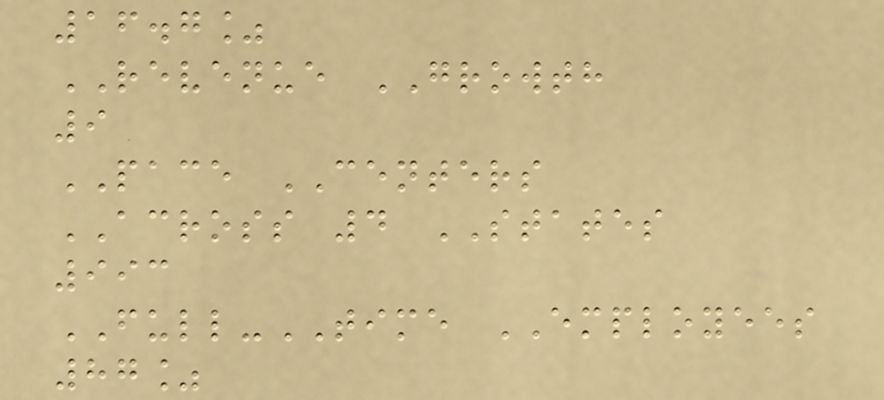16.7%
REVENUE GROWTH
9
PACE CENTERS
ACROSS 4 STATES
993
FULL-TIME EMPLOYEES
87%
